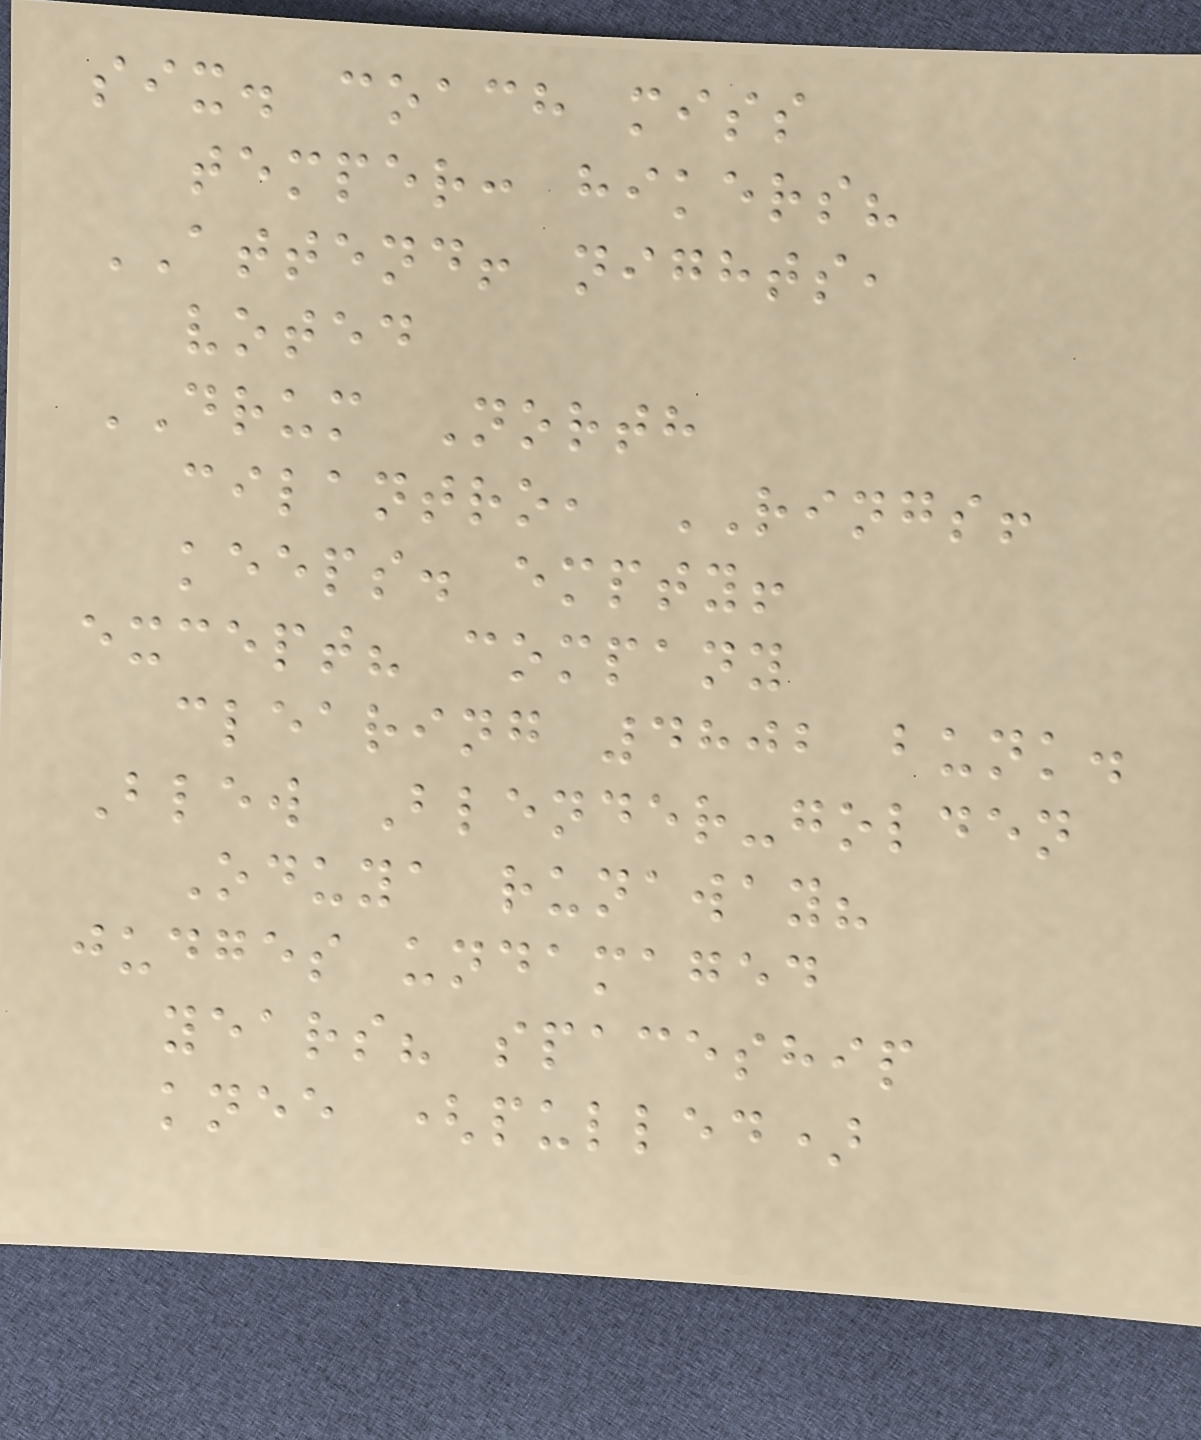six. coach miss
temper: hikers?
ATTEND! nights,
voted
DRUM North
cilantro, RINGS!
keeps. empty!
except? company
clearing 4802 bunk.
Blew Blender-golden
Oduya runaway?
judges undamaged
years? spaceship
knee (pulled)
